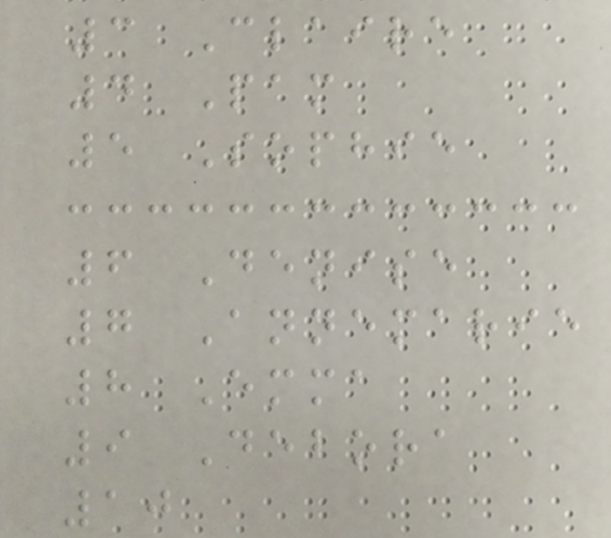3 Claire
4 Pam
5 Sophie
6 Denise
7 Annemarie
8 Emma
9 Debora
10
